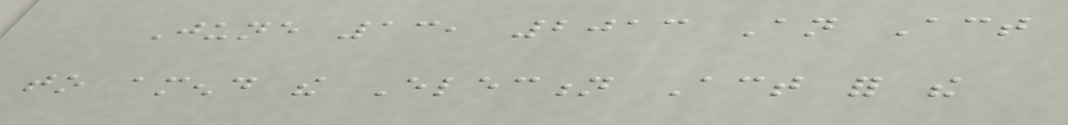June 13, 2013 An Act
to amend the Election Act for the
